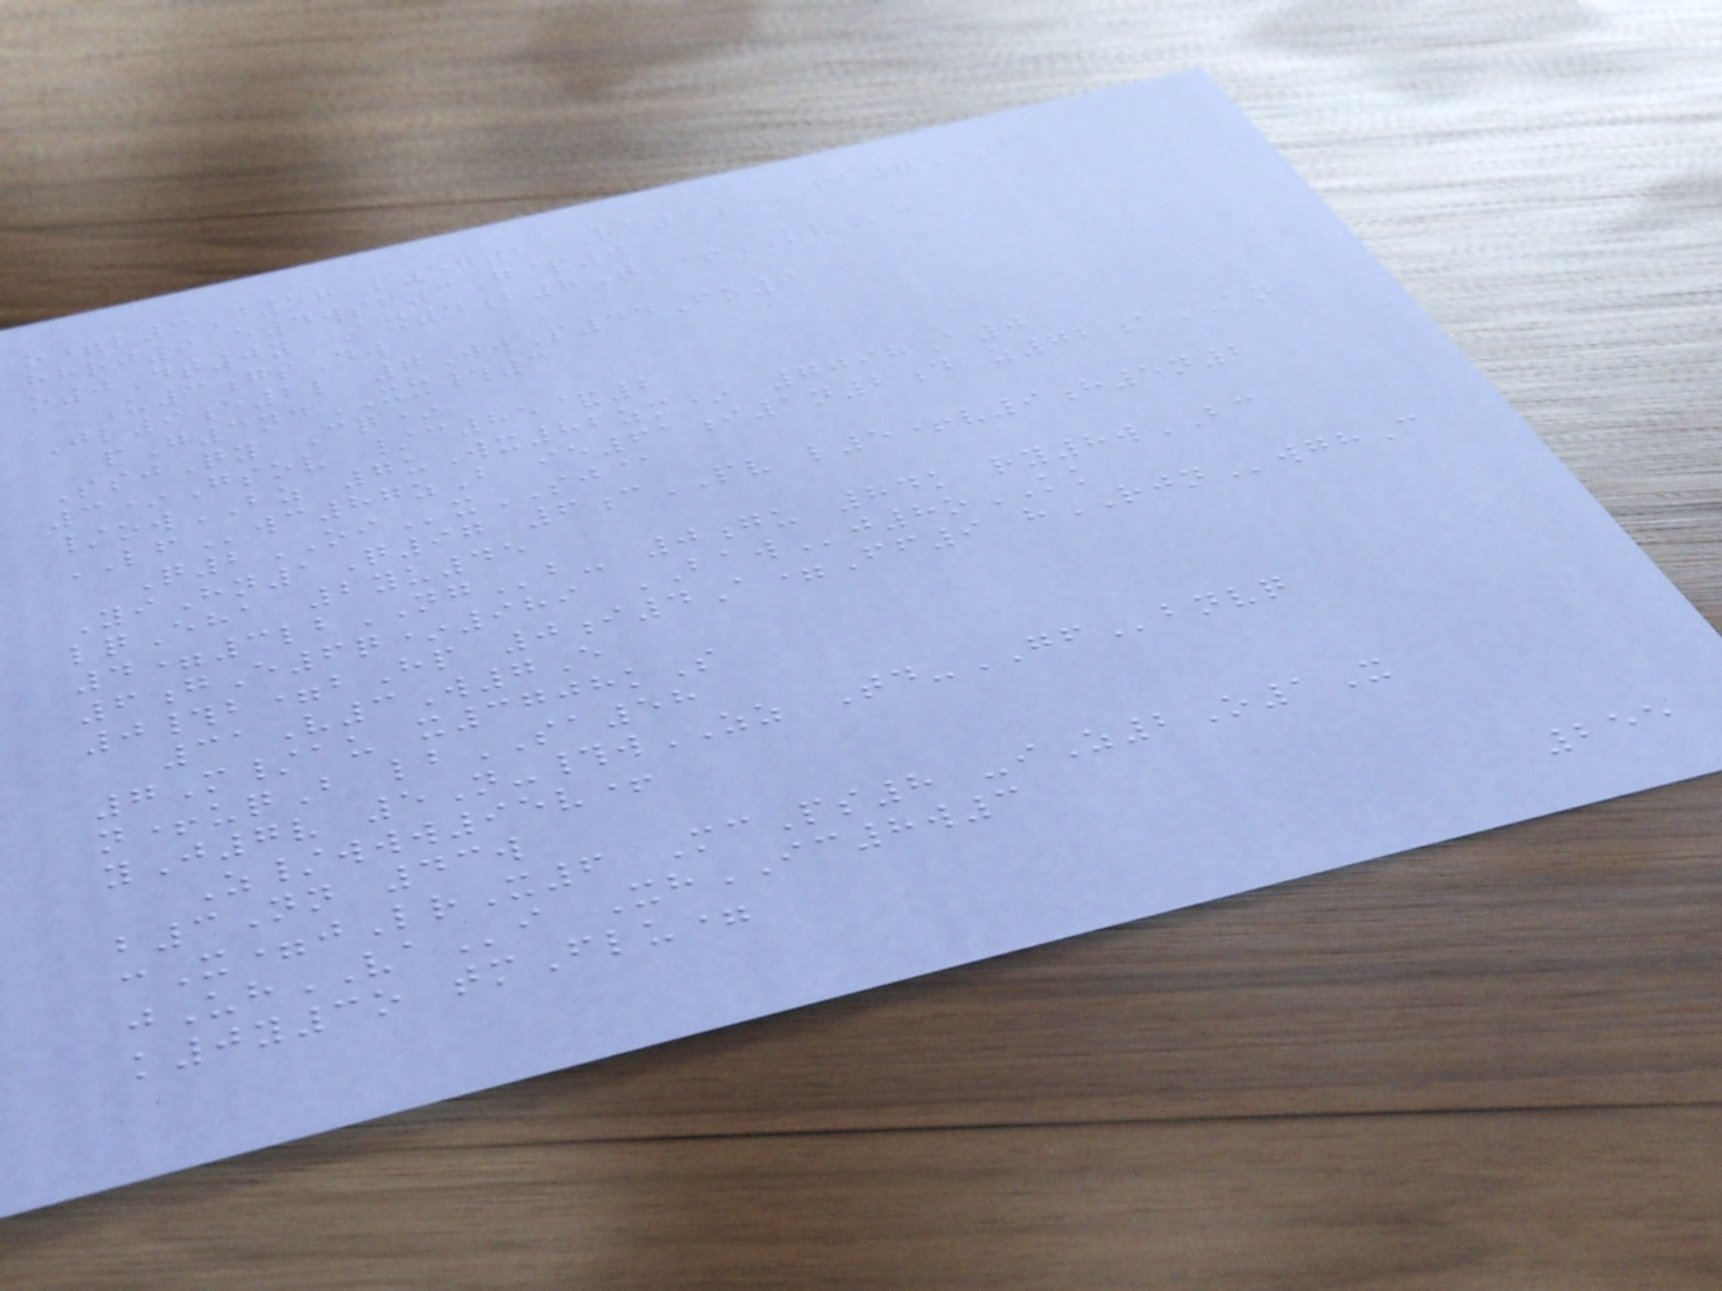o=l3D58 l5q2 Ra3ePB7E2
hhrj9 e4wsf3G&9
o0Dt0y Ax4b8T +RVh
U3gsDw
Jl9e2l 7WwP44Fo9
pG3ndXX#3
SsjQy Cq*
3*Gsov /c85&2
/owBZ 7uWx82zm* 7098A0
LFwc87zB ie61i1n2d z72aAN
Q2OIxSJ@
YiHn1Q97 6cPV l5+v9h5n2
lqEha 2yu45
4=3lbNGb- 0gu 84k ry8wBC
6gE6q*989 BAWj8oKK
0#b=bHp 0i4A=Ff9 hRJNwghC
31V3W7E
7M/au x3708kS
n+uqB lbSA58
yJ7v 5N-#wZZ Td-GFbnvq
Z/www95v+
b3Nn 43w
cX=jLrX6 McPs8 -iZ2O1X
jUhVAi XhIC8w3
k0y3o tmFlu=
255
